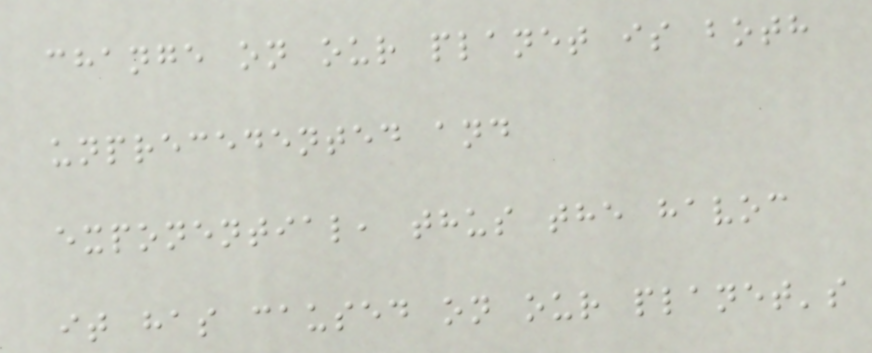change on our planet is both
unprecedented and
exponential, thus the havoc
it has caused on our planet's
